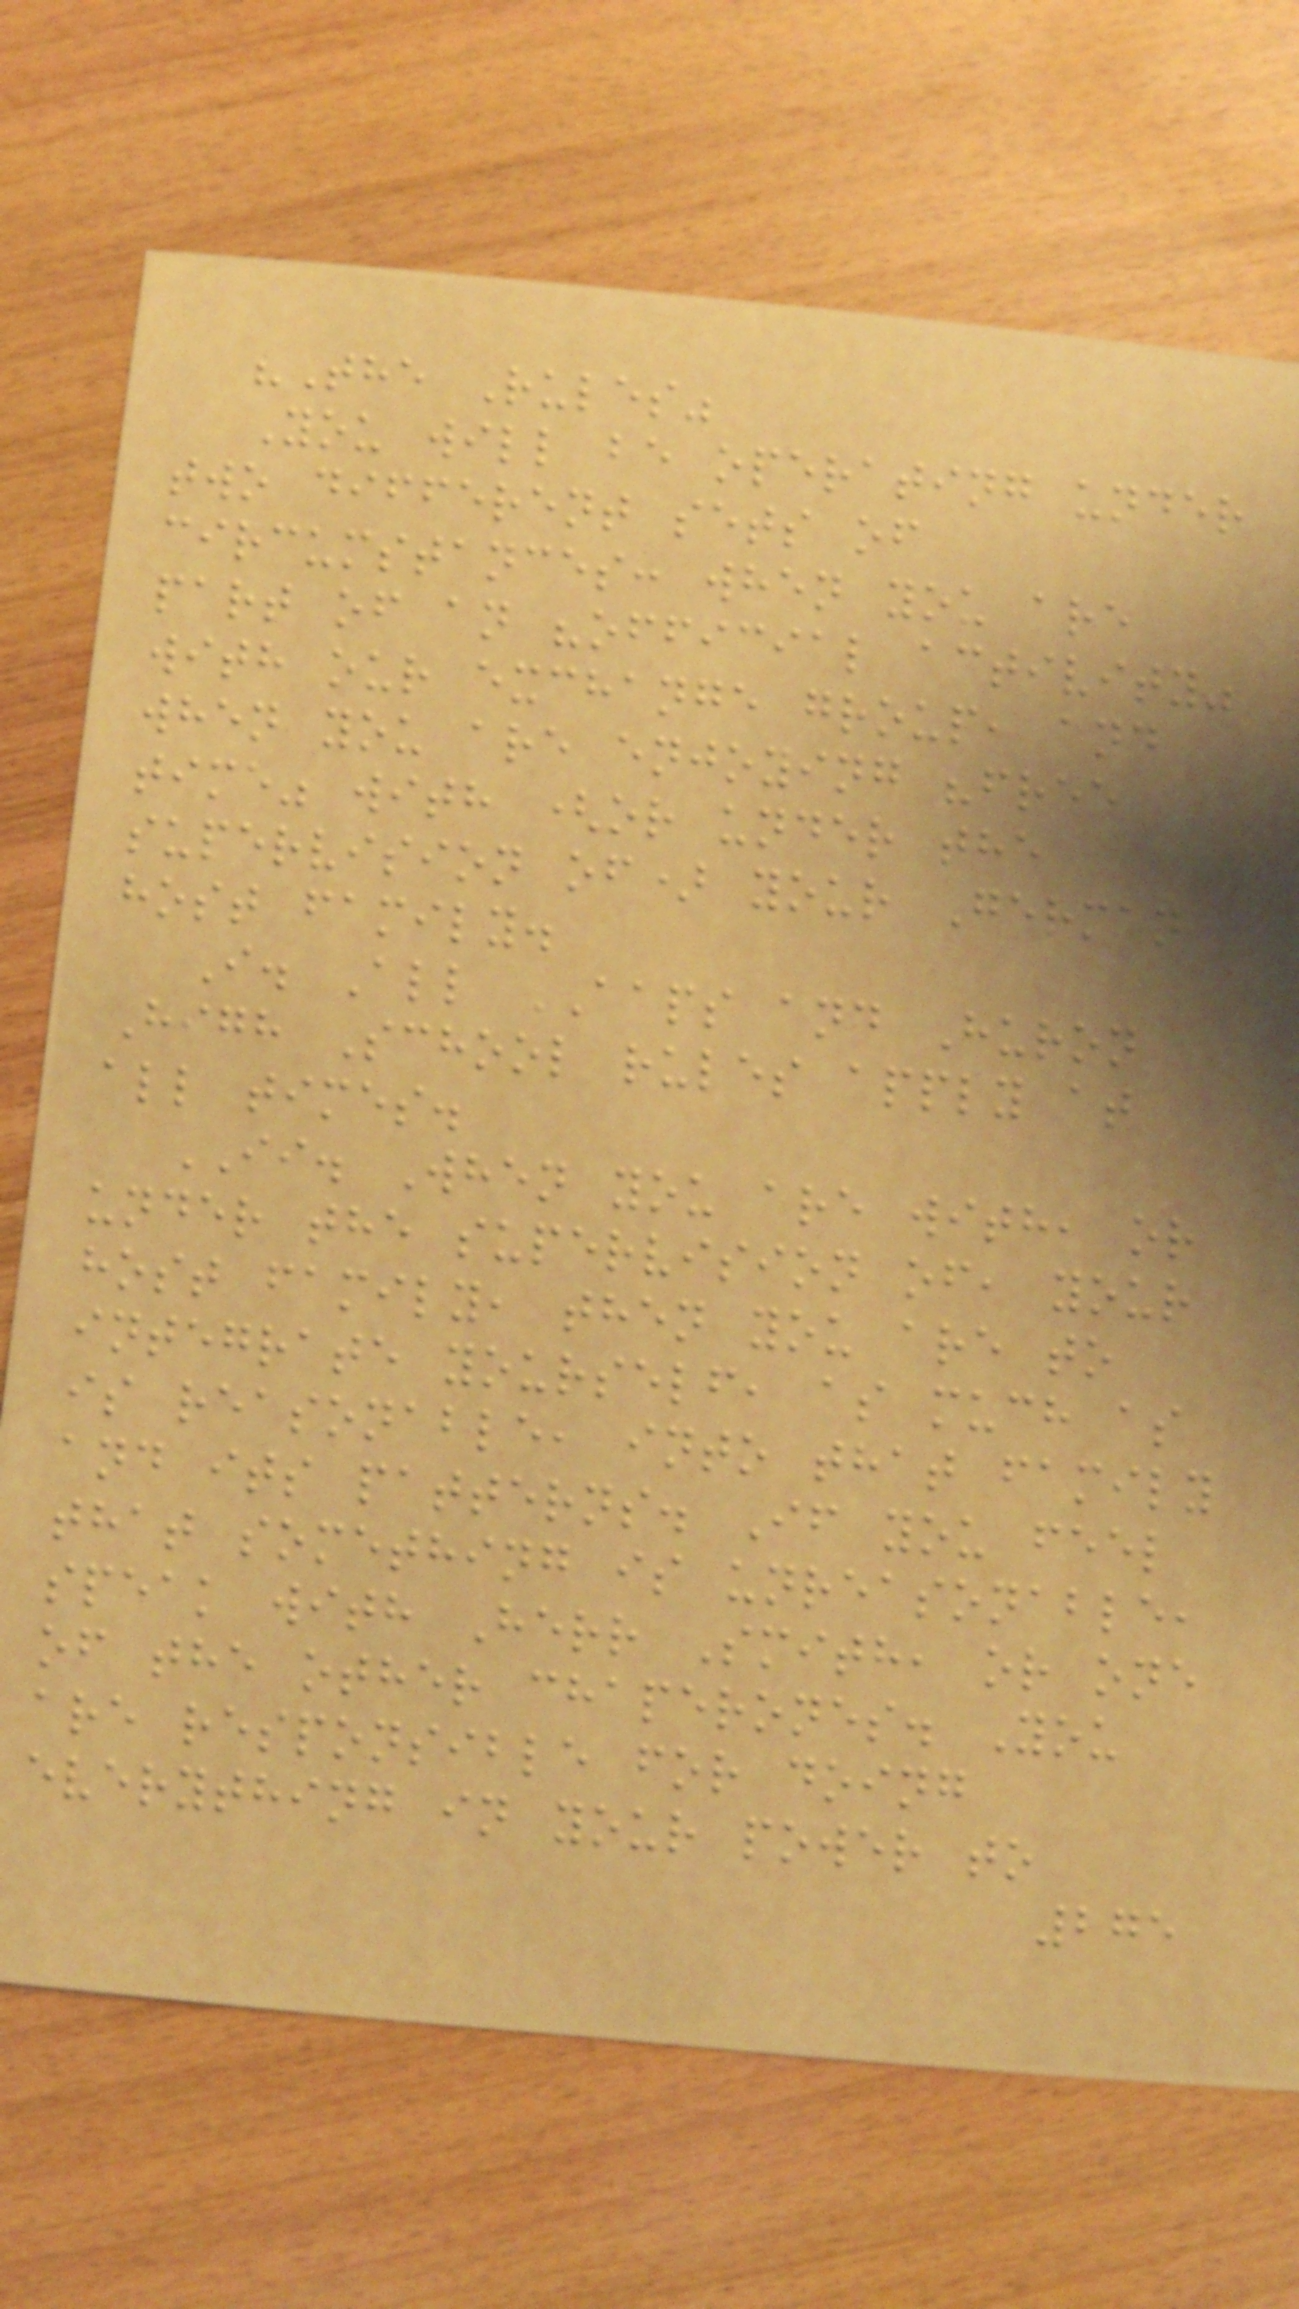"The Rules"
You will be operating under
two different sets of
circumstances: when you are
part of an "official activity"
with our exchange group, and
when you are enjoying "free
time" with (or under the
supervision of) your German
host family.
I. All AAPS and Huron
High School rules apply at
all times.
II. When you are with, or
under the supervision of, your
host family, then you are to
integrate yourself, as much as
is reasonable, into that family
and its patterns. If you feel
that something is unreasonable,
speak with Herr Smith, or one
of the other chaperones. You
are responsible for doing
everything in your power to
275
